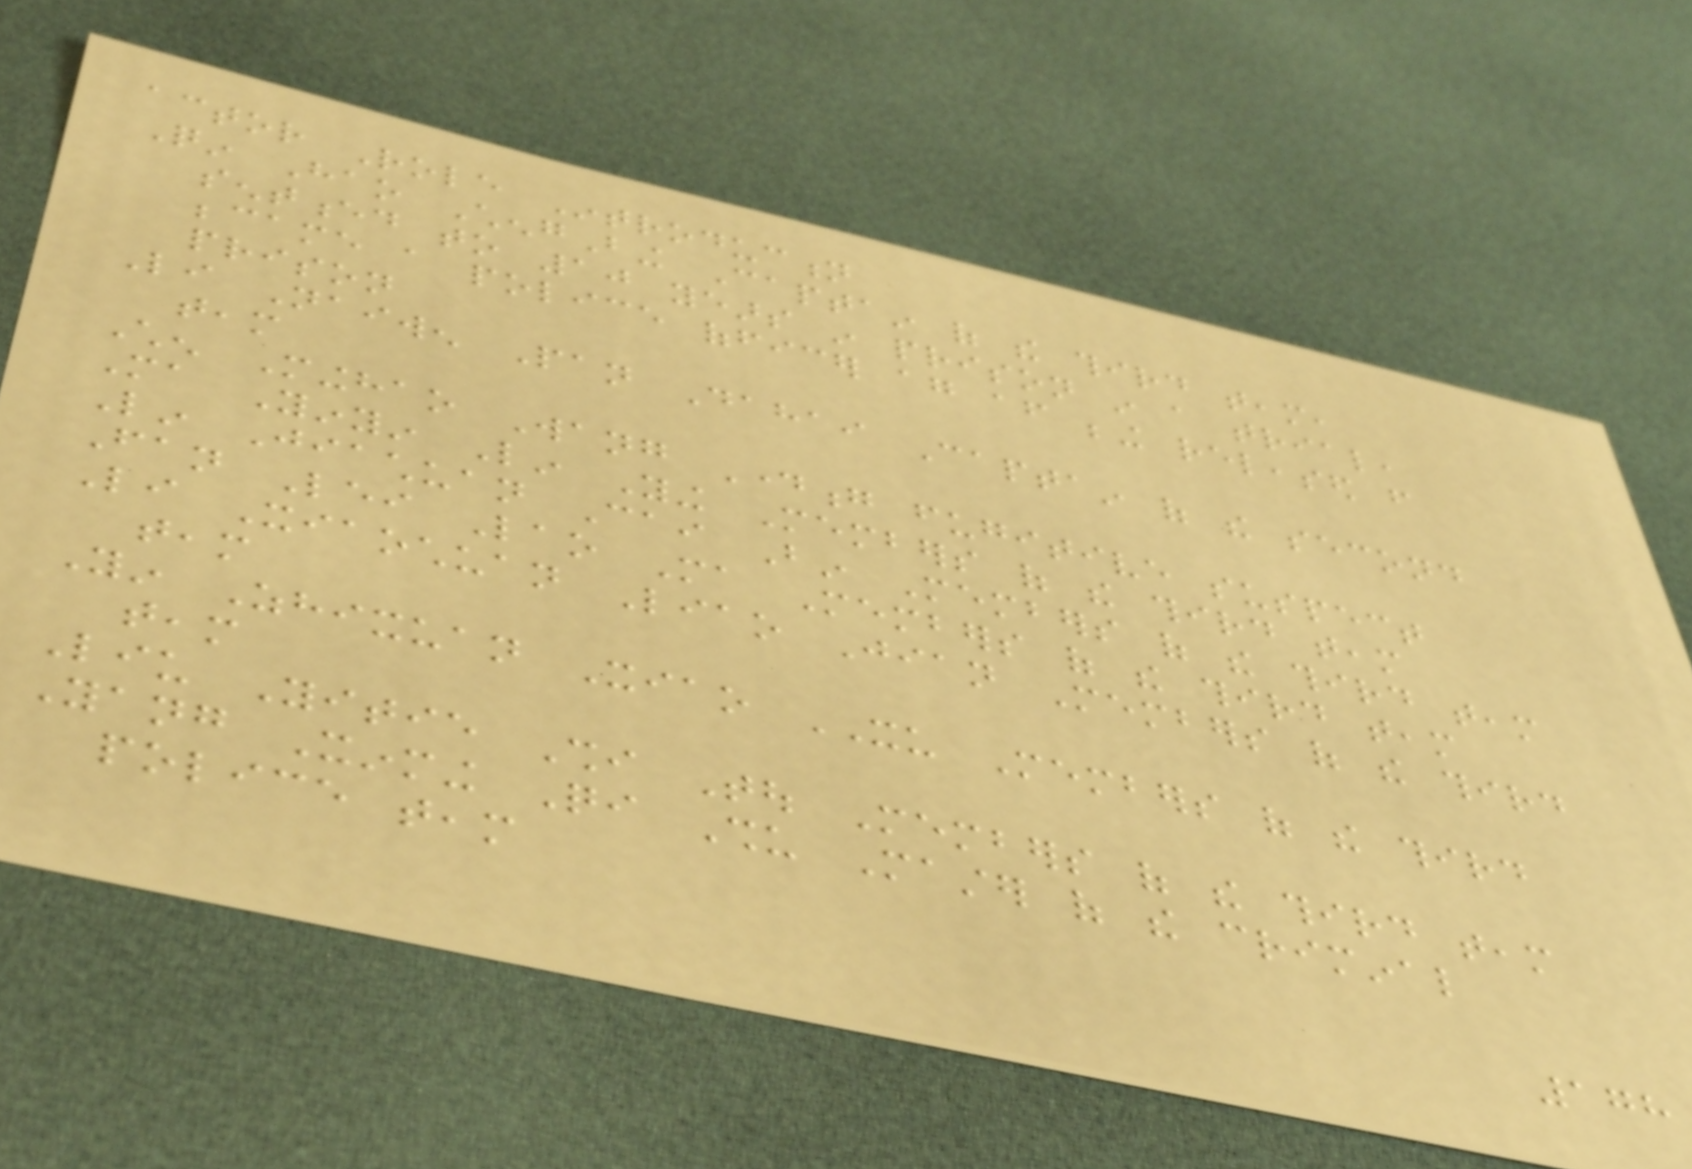actor Role Introduction
Qin Hao ChengBing Captain of the third team,
sentenced to 10 years in prison in a trial,
became a police officer again after being released from
prison
Li Naiwen Pan Dahai Captain of the second
team
Chen Minghao Wang Dayong fugitive suspect
Ma Yinyin Lin Ying Members of the third team
Lin Jiachuan Cai Bin Members of the third team
Fan Lei Lao Ma Members of the third team
Li Xiaochuan Liao Jian Members of the third
team
Yin Zhixuan Xiao XU Members of the third
team
Liu Yitie Shi Tou Members of the third team
Yang Xinming Qi Shu Master of the criminal
police team
178
